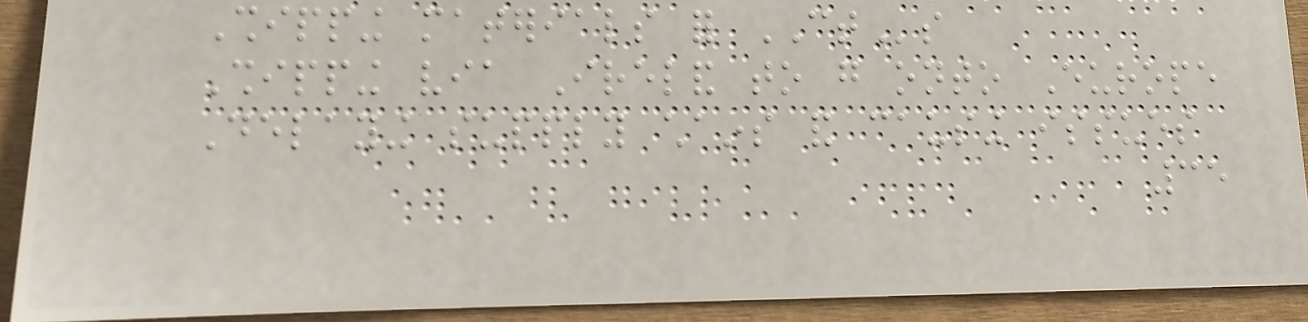Shipping materials for CTs
Shipping via Ireland to go onto Europe
Delaying supply chains and causing issues
35
